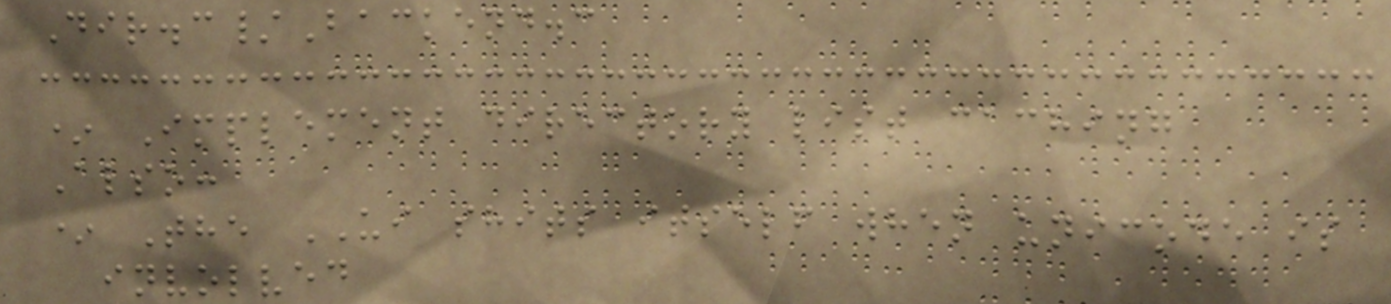Dir.c/Backend.c
* Implement directory list caching
Also:
* The UI shits itself when unicode is
involved
